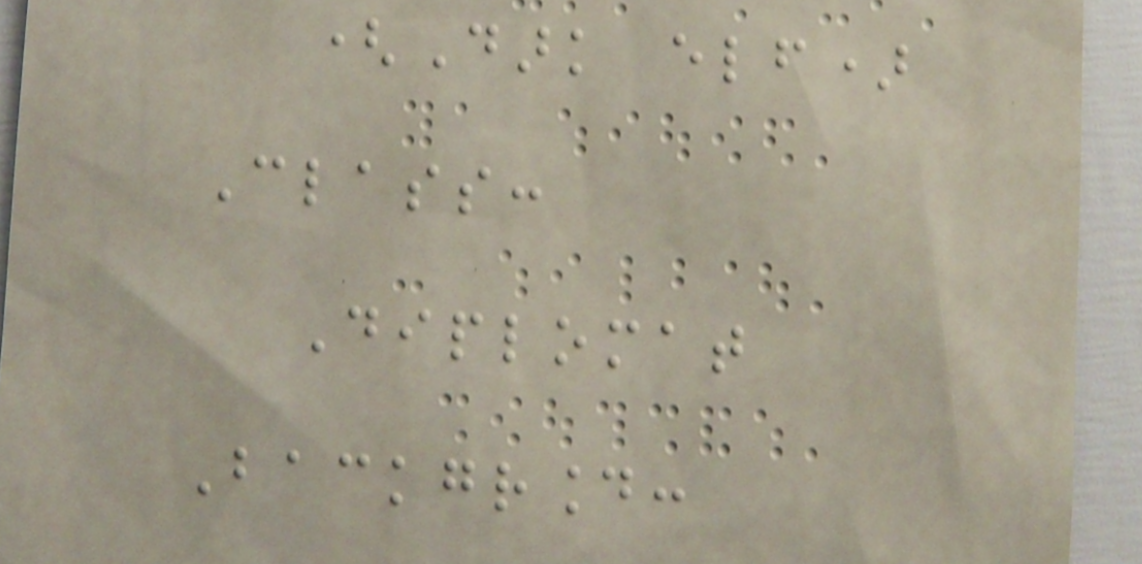(Dark elf)
Class:
Diplomat
Background:
